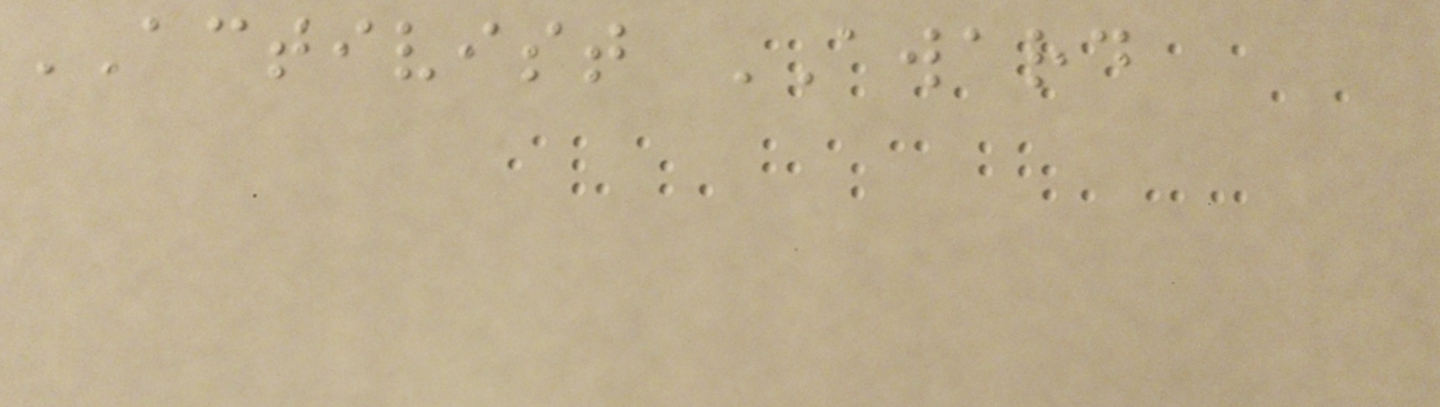ACTIVIST AWARD
